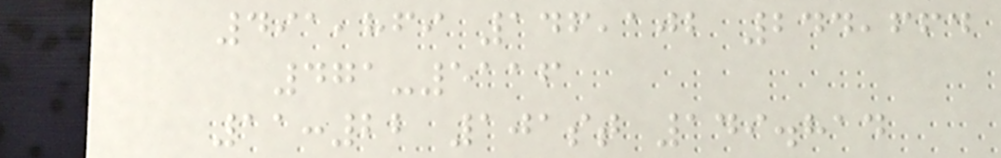491,869 146,102 244,664
471-5116
11:22 101st 149.814
